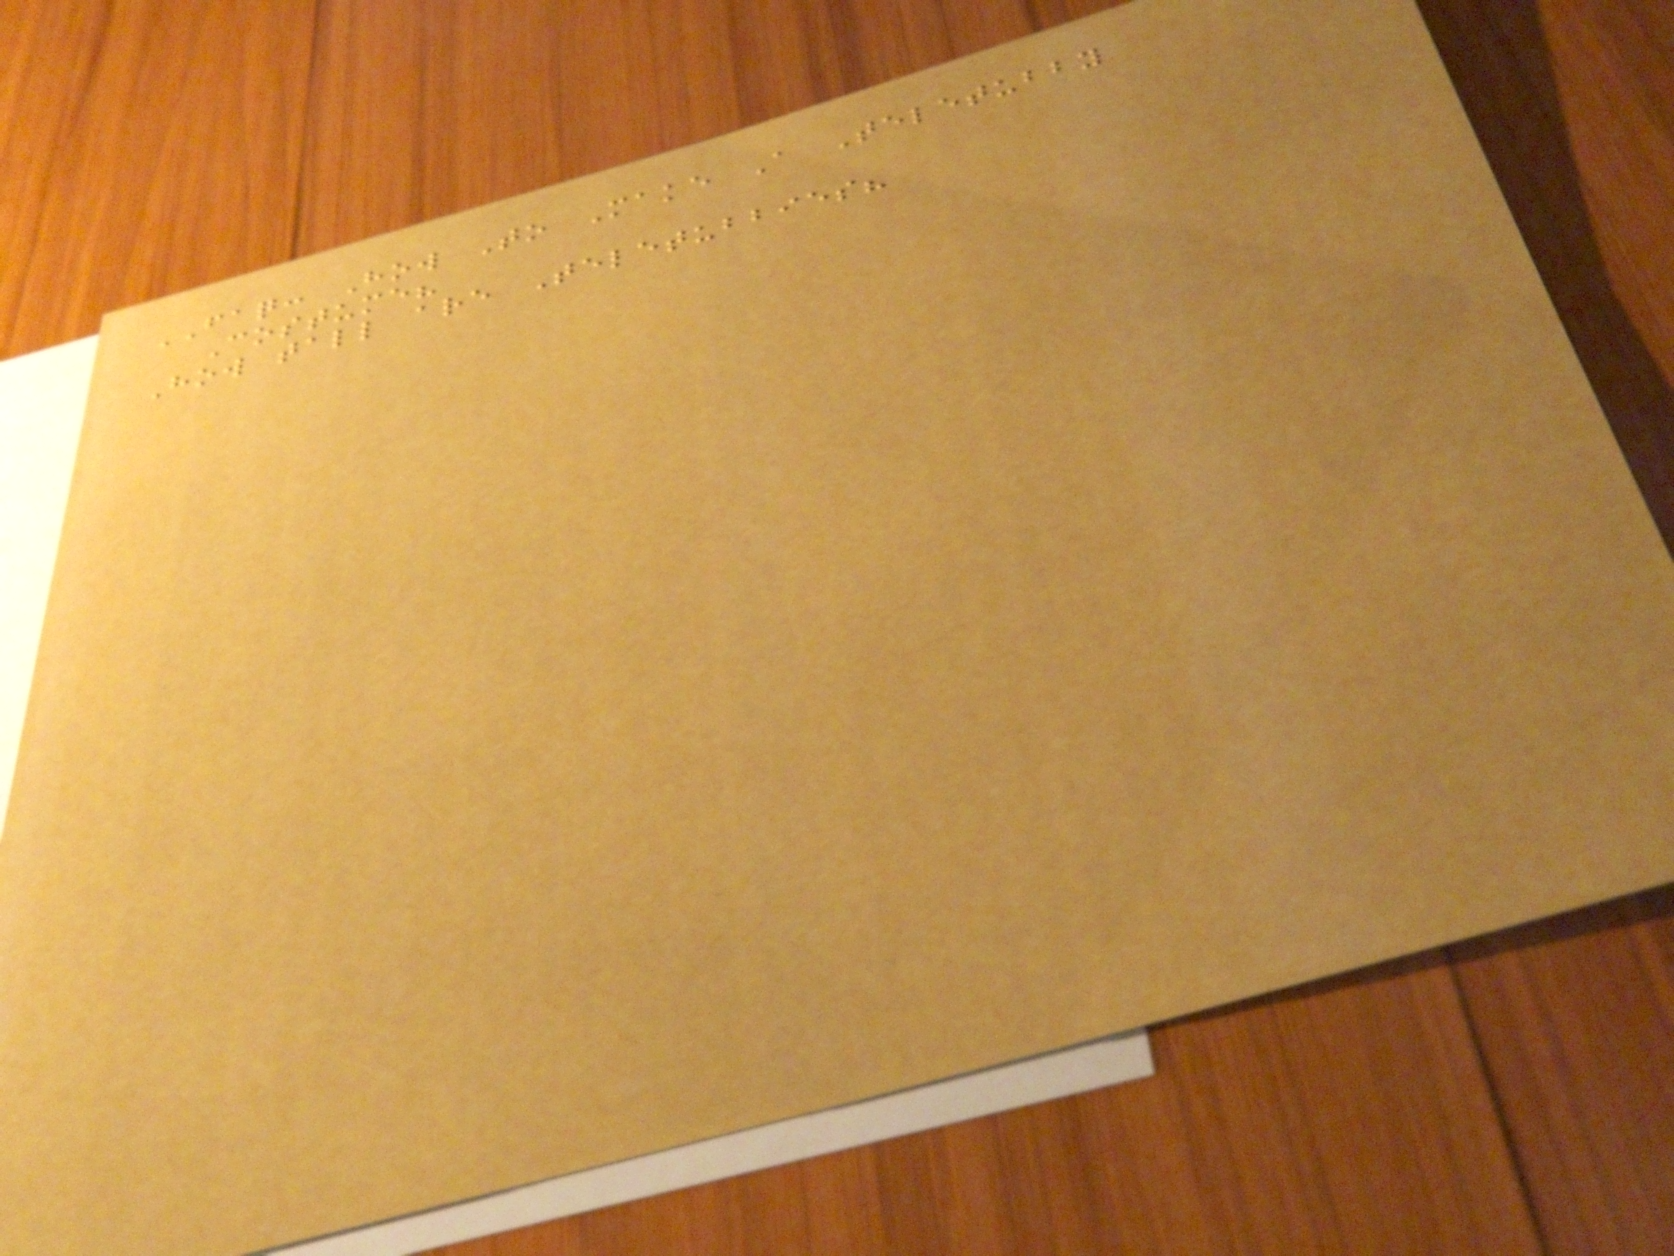FAQ: How To Make A Teletubby
Costume?
How tall are Teletubbies?
